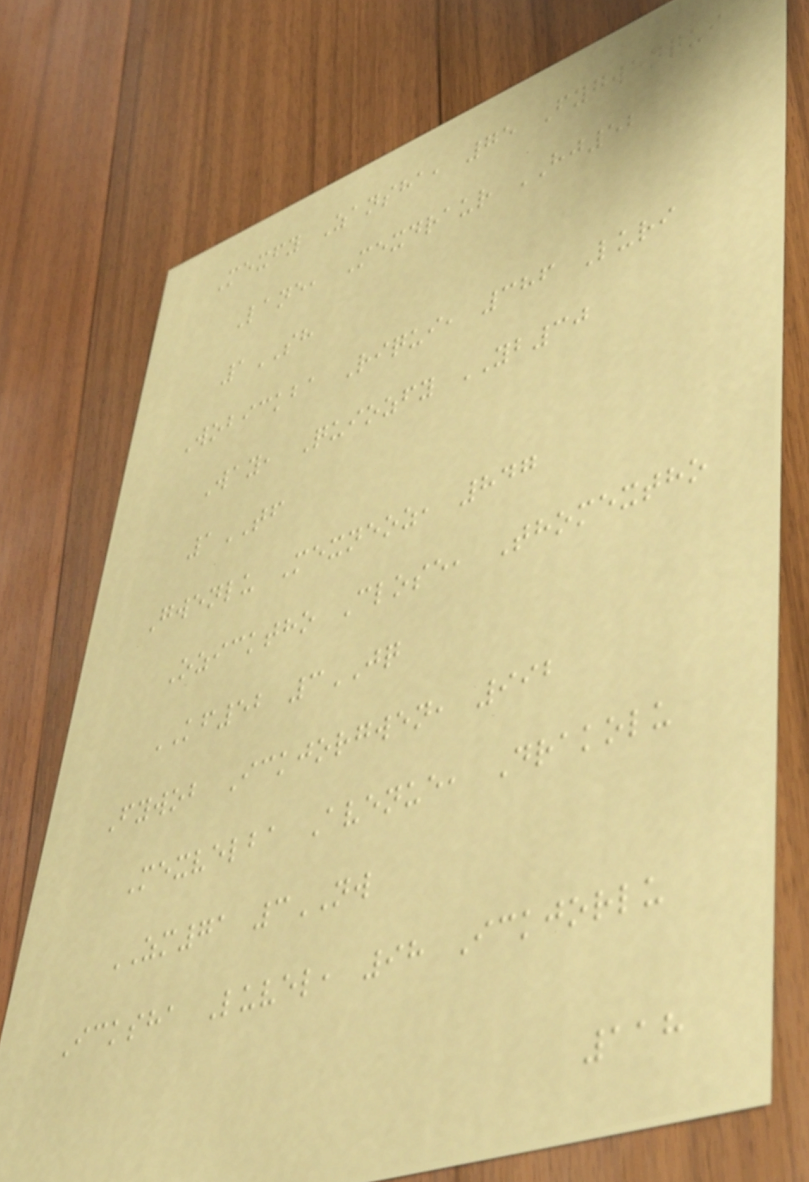Mexfy Zansha, 75 Fygwenqui
Lane, Mexdraur HJ52
1SH
Wobickba Riqui, 386 Luri
Way, Quiozfy YB30
1TF
Gwenlu Mexneoz, 847
Ozicktho Close, Thomextho
KF52 3JQ
Fywob Ickjorgwen, 992
Mexvelba Avenue, Drakolu
ZM71 3NW
Icksha Luvel, 98 Ickjorlu
118
